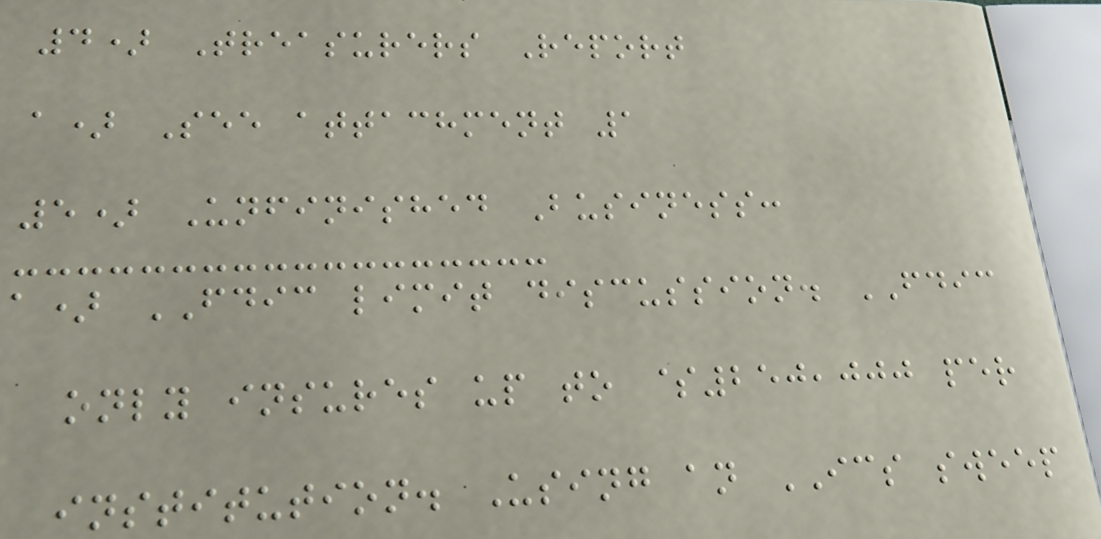4) Treasurers Report
a) See attachment 1
5) Unfinished Business:
a) FDIC limit discussion. FDIC
only insures up to $250,000 per
institution. Using an ICS sweep
